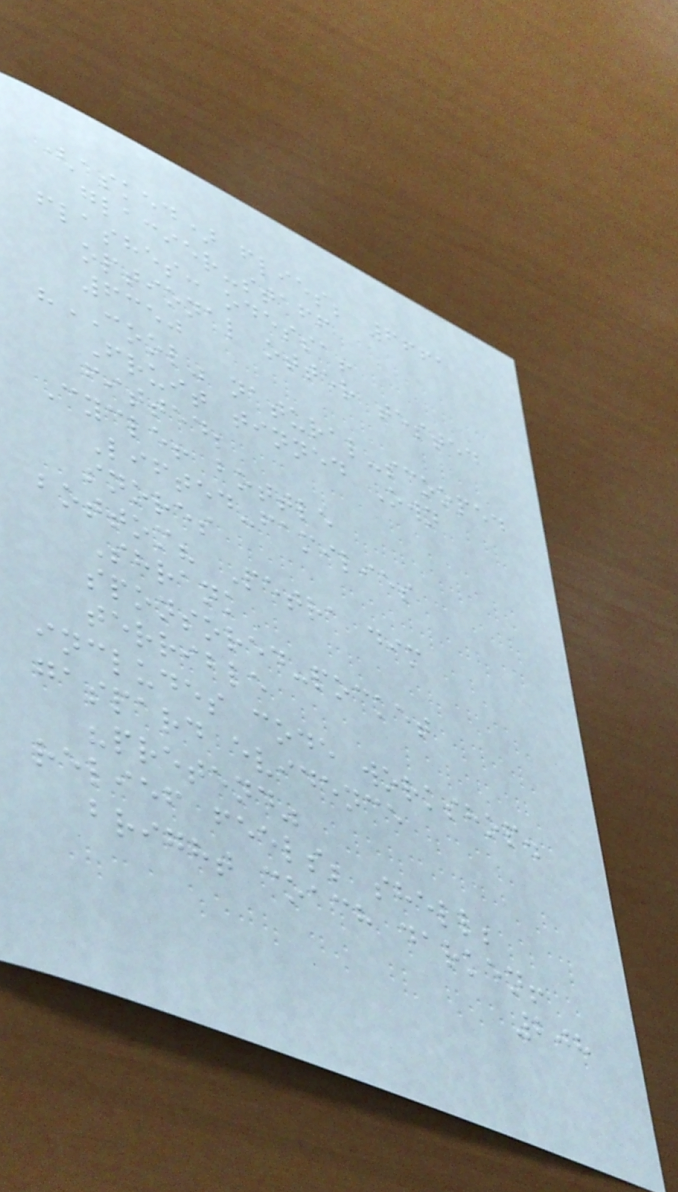(asked) flies; 6661
glacier-staff
flashes: odessa!
optional otter tested
6350
"COOL" natural-scooped
Fruit tinned Own
fitted;
Cycle! bottle
Lifted-families
snores
bottom? Petra dim
Shrank
sponsored-pocket
terrible
includes code workshop.
gaspard evidence
"pretend"
relief feels; shell;
bright coach darken!
208
